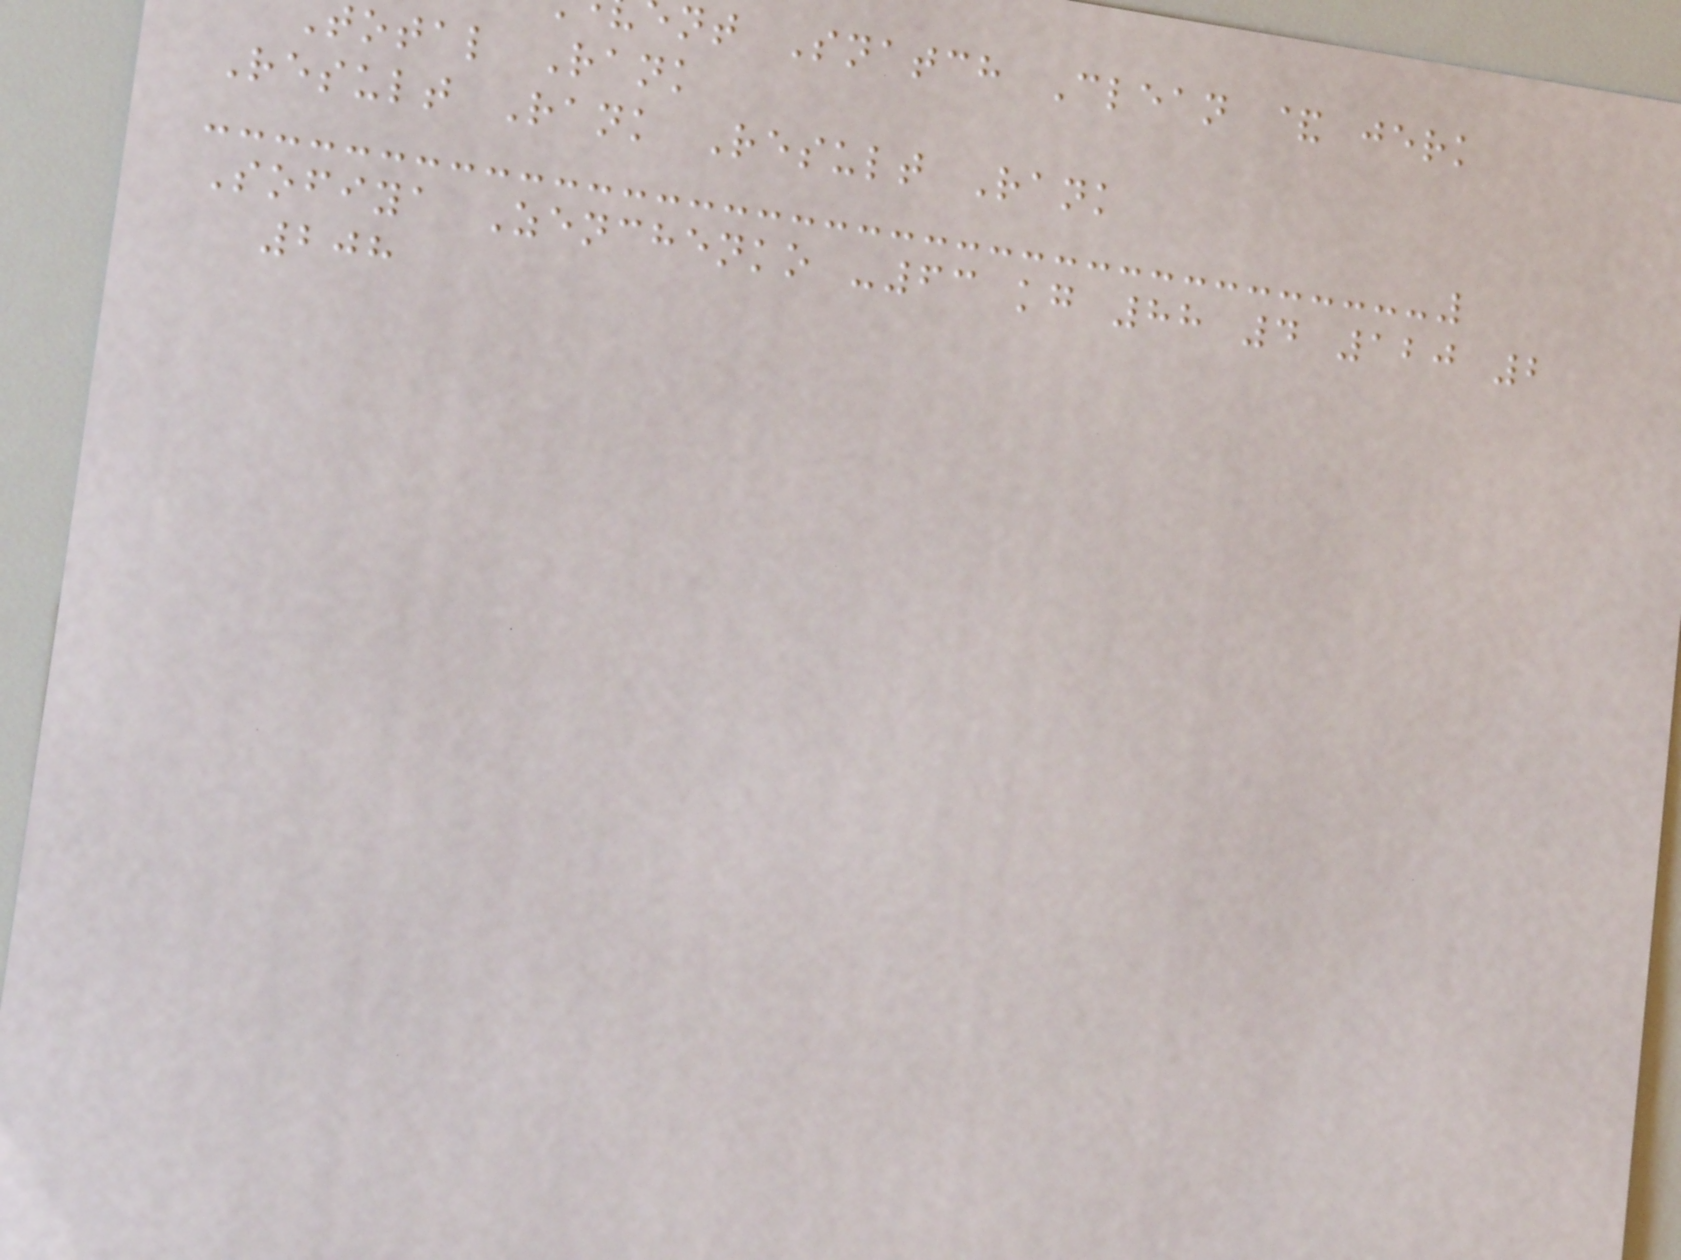nt Snatch Clean & jerk
total Rank
Result Rank Result Rank
Sofiya Zenchenko -63 kg 88 4 120 2
208
